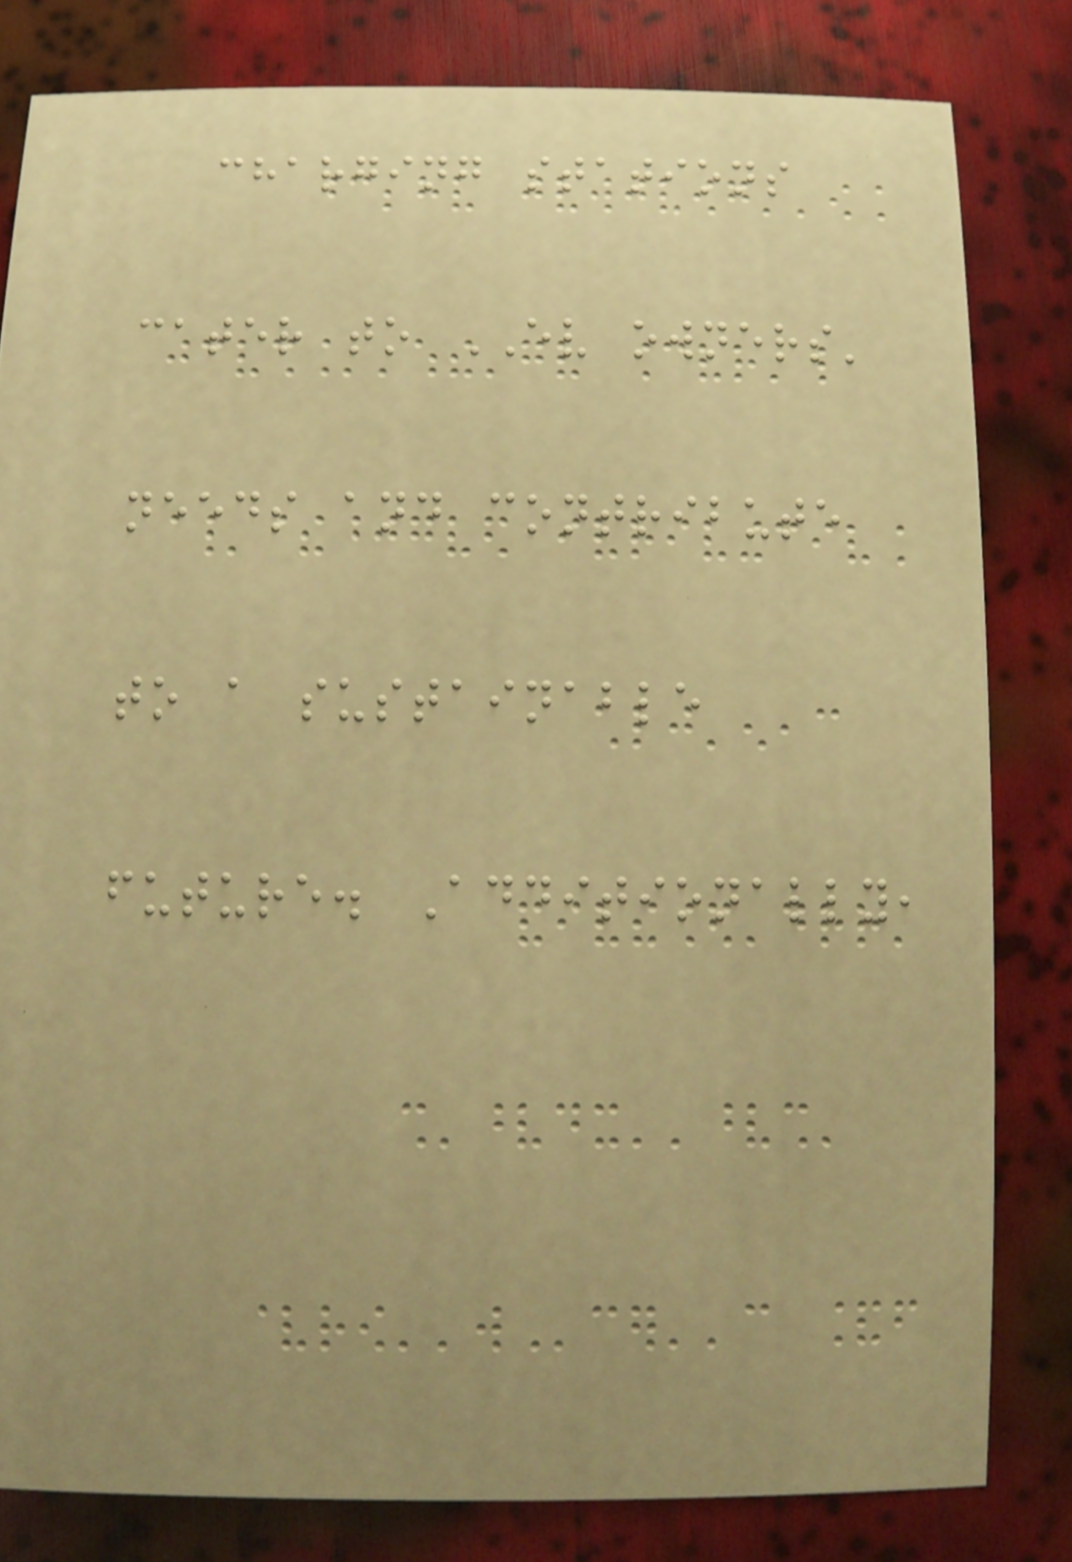charging stations
cater to EV owners'
needs and contribute
to a sustainable
future. Additionally,
